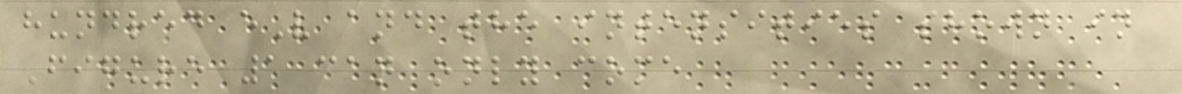hundred eV and the intensities shown in
Figure 1 can only come
